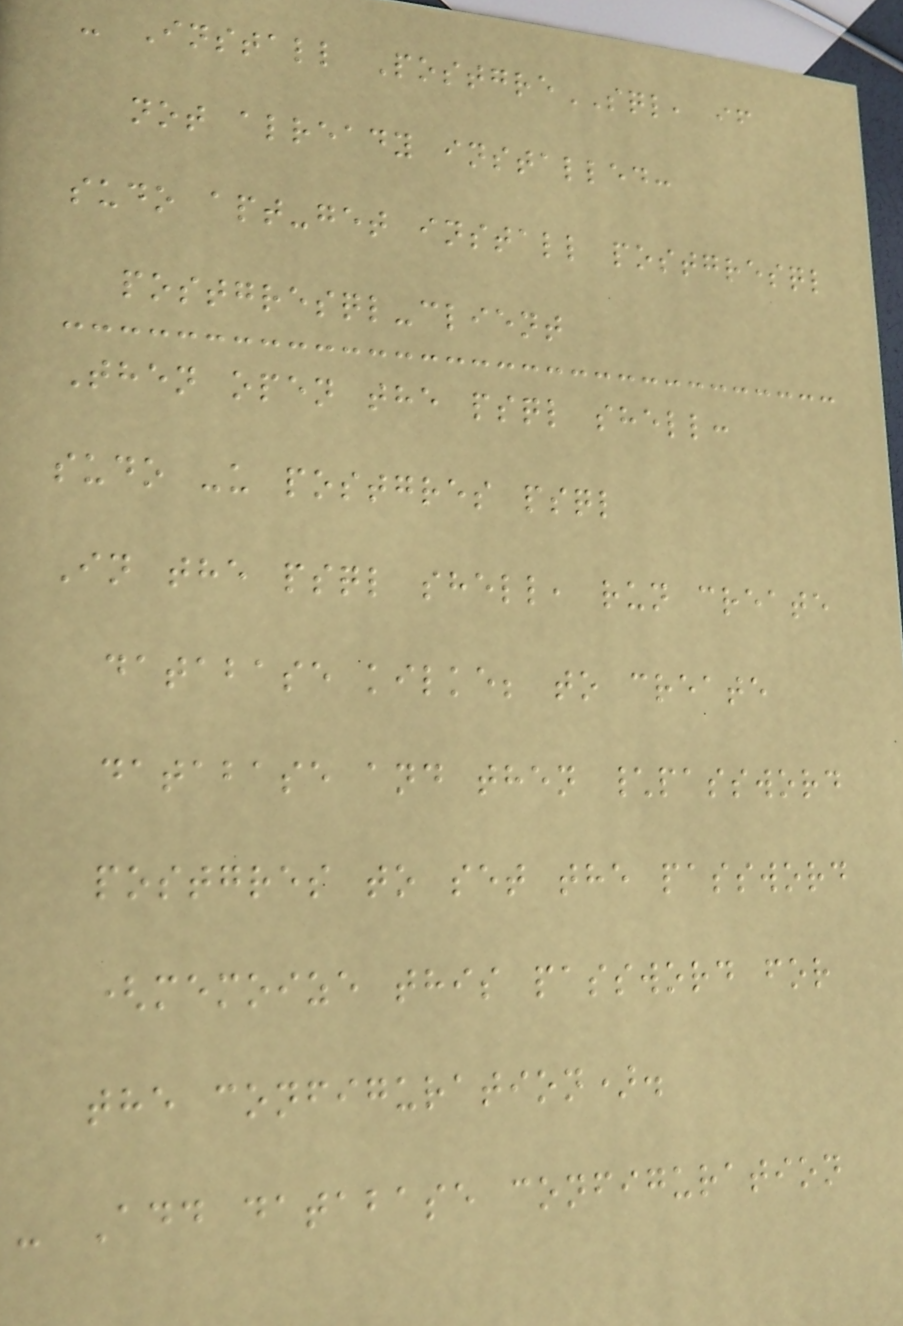- Install PostgreSQL, if
not already installed:
sudo apt-get install postgresql
postgresql-client
Then open the psql shell:
sudo -u postgres psql
In the psql shell, run create
database kilke; to create
database and then \password
postgres to set the password
(memoize this password for
the configuration).
- Add database configuration
